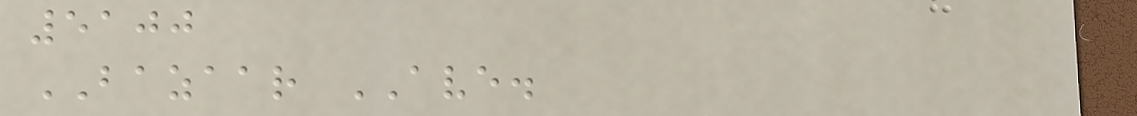5100
BAZAAR AVE.
